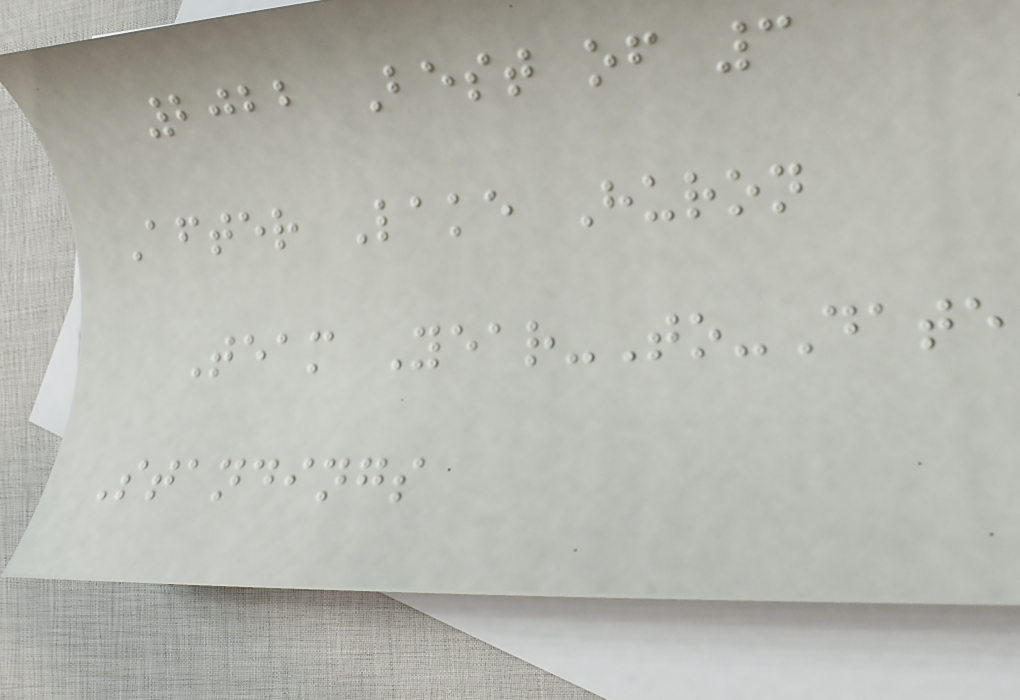2022 Best of 3
After Lake Huron
Team Year-To-Date
Standings
